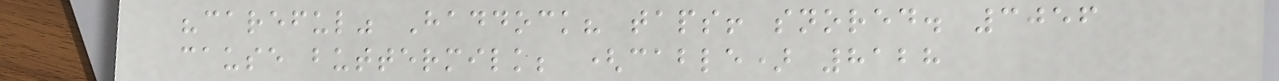"careful" Haddock? taps! snored. 3056
cause buttermilk; (cable) 8128
